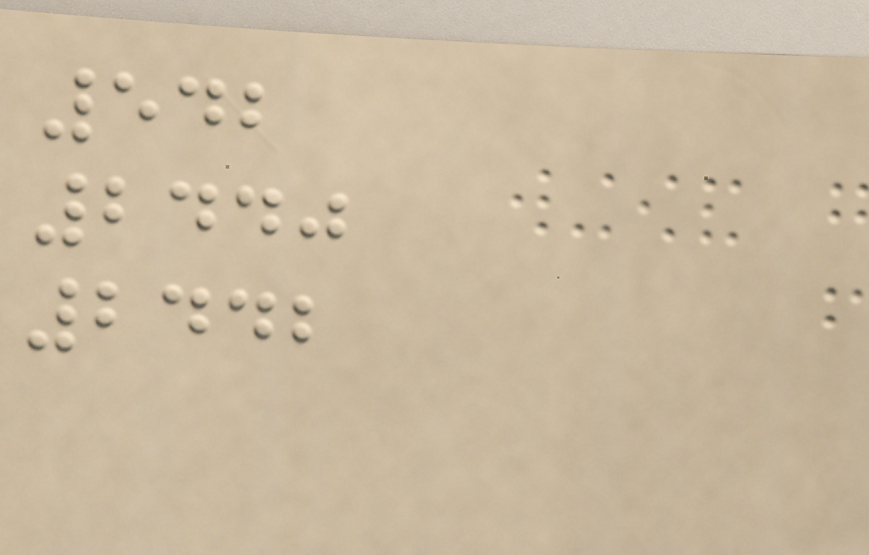542
2440
2442
